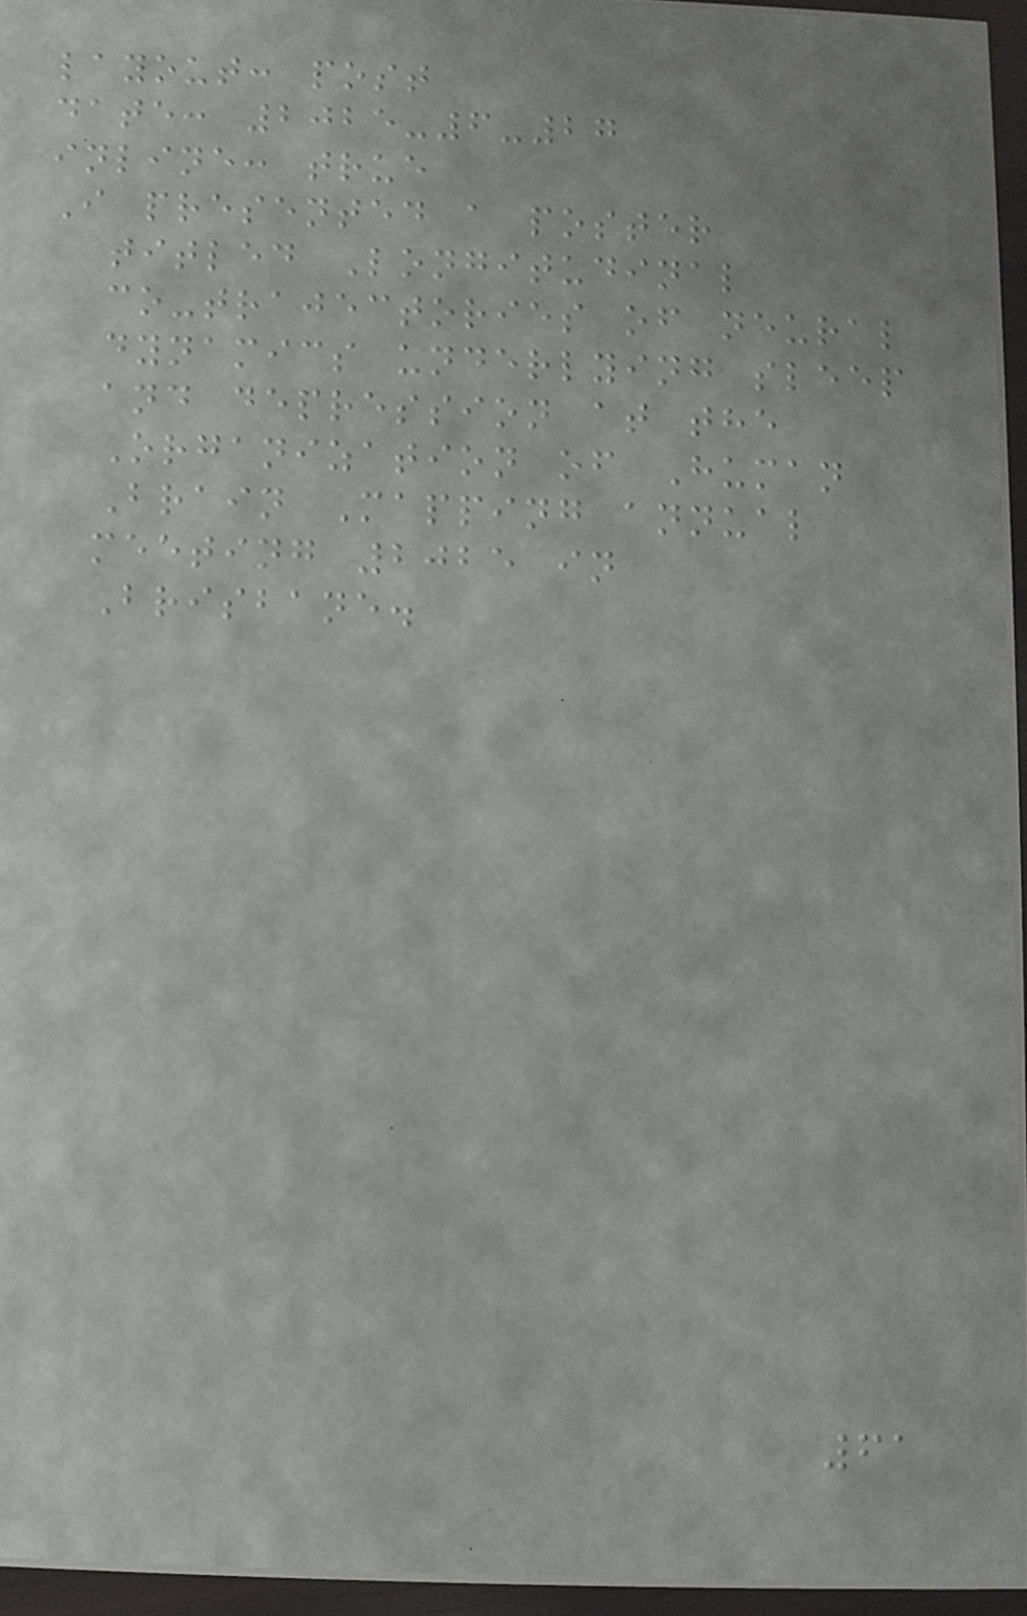layout: post
date: 2025-6-27
inline: true
I presented a poster
titled Longitudinal
co-trajectories of neural
dynamics underlying sleep
and depression at the
Organization of Human
Brain Mapping annual
meeting 2025 in
Brisbane.
61
